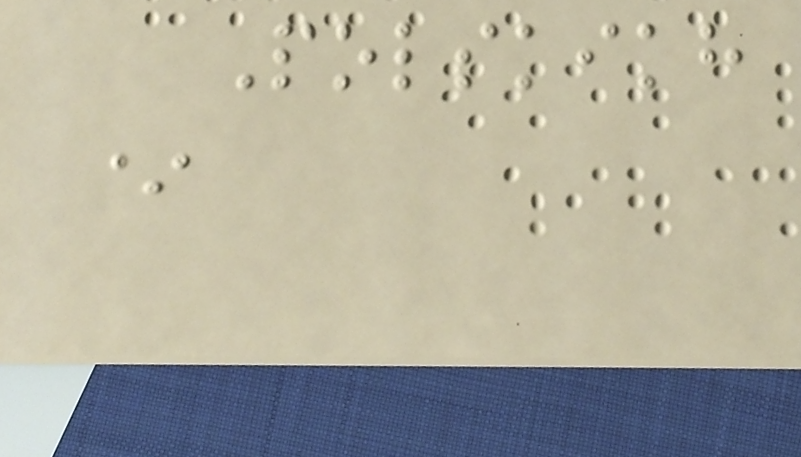Polskikh
*
